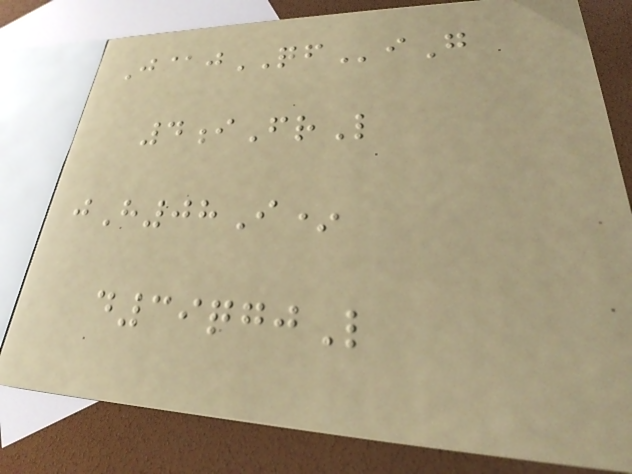J@jQFiG
4iFrL
jH08I*
d39qgjL
